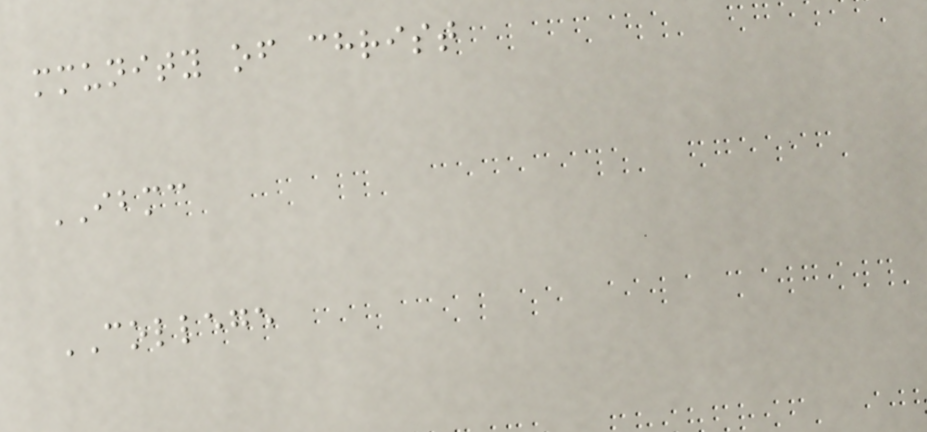mmunity of christ
IBMC
COLLEGE
